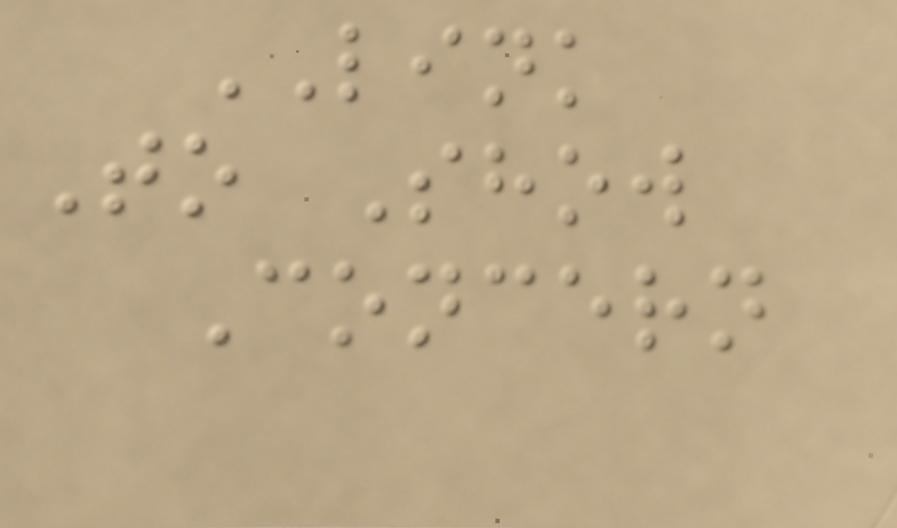LINK
To Show
Concern
